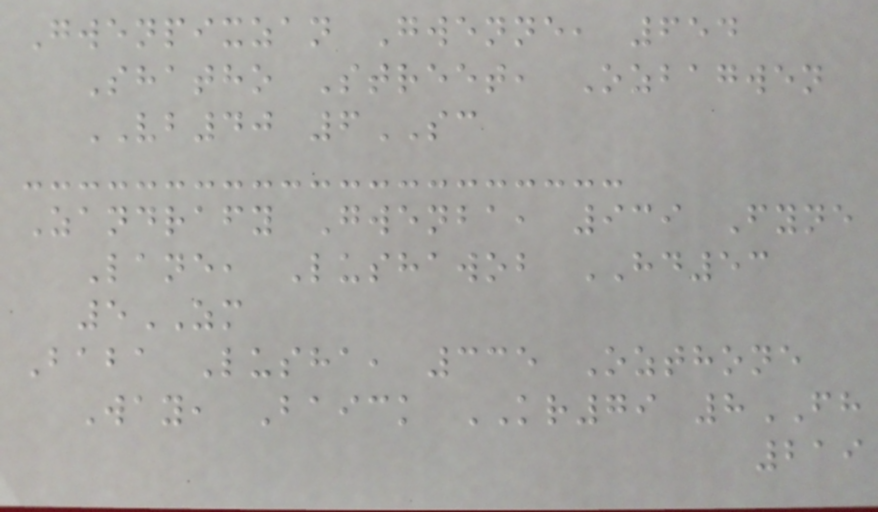Gwenpixzan Gwenne, 654
Shatho Street, Ozbagwen
VB40 6SC
Zandrafy Gwenba, 939 Fyne
Lane, Lushawob HD53
5ZM
Baba Lusha, 335 Ozthone
Way, Baick KR79 8FH
219
